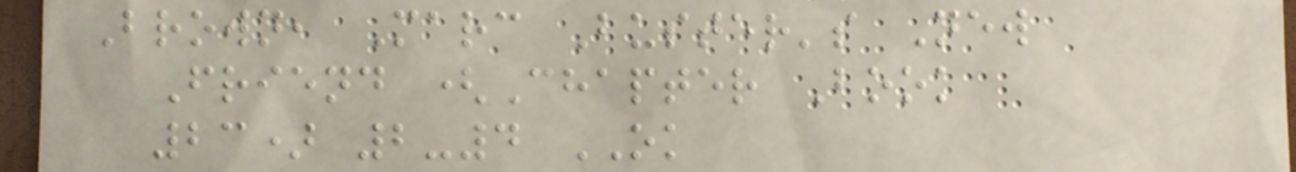Brown, Marc Buster's New
Friend (Chapter Book
23) 2-4 OK
